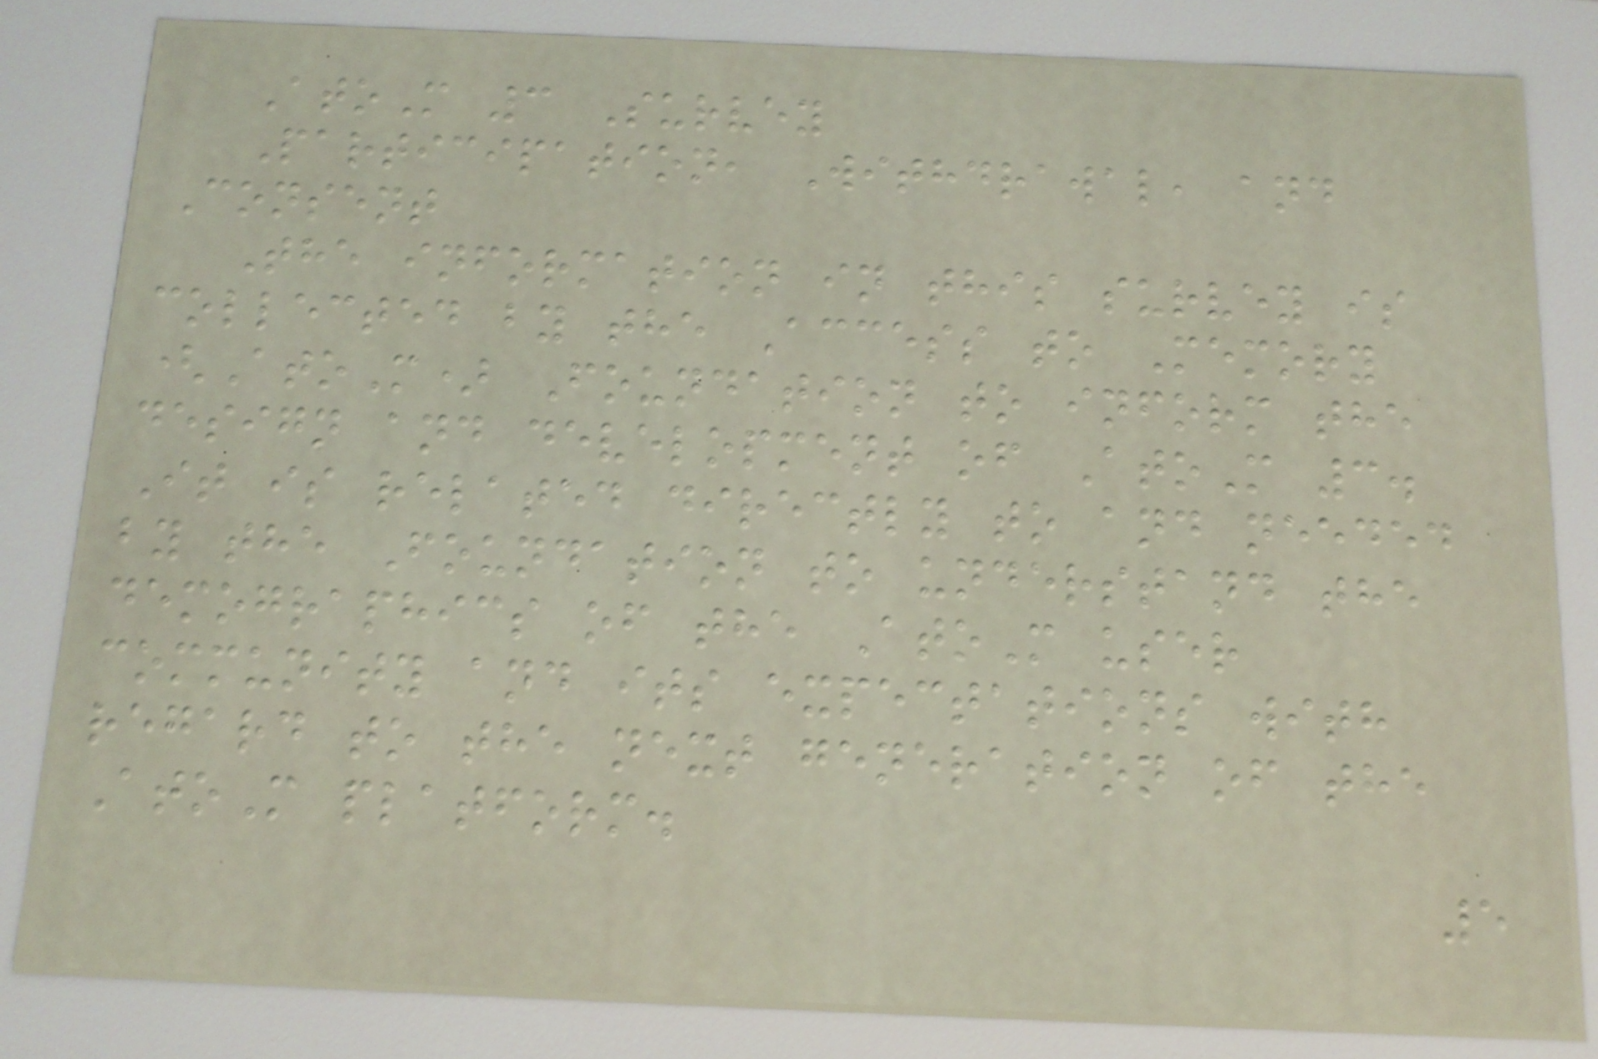AtoM 3 Survey
Participation, Withdrawal, and
Consent
The information in this survey is
collected by the Access to Memory
(AtoM) Foundation to inform the
design and development of AtoM 3.
It is related directly to and needed
by the Foundation to understand the
demographics of the AtoM user
community and its expectations with
regard to the next generation of the
AtoM platform.
5
